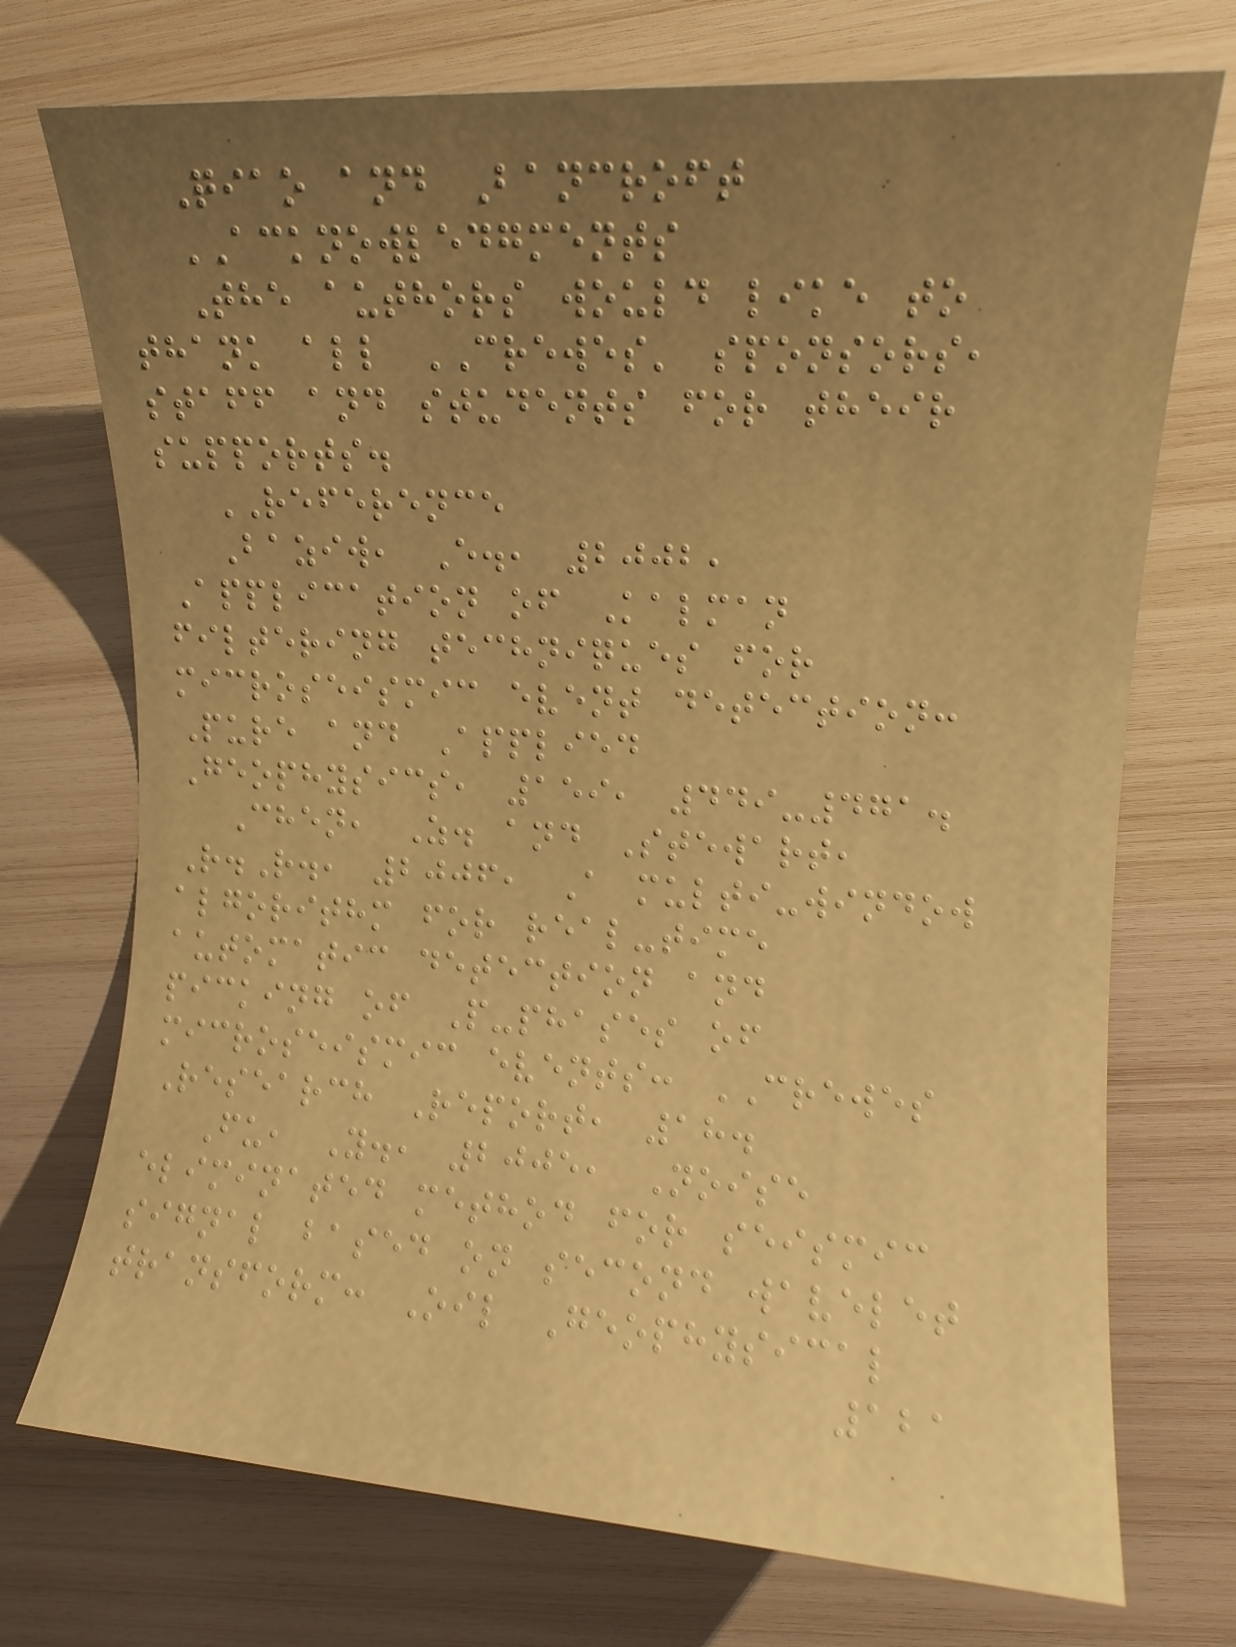Qiao and Bancroft
ACKNOWLEDGMENTS
The authors would like to
thank all CREWES' sponsors,
staff and students for their
supports.
REFERENCE
Baziw, E., 2002,
Application of Kalman
filtering techniques for
microseismic event detection:
Pure and Applied
Geophysics, 159, 449-471.
Chen, Z. and Stewart,
R.R., 2006, A multi-window
algorithm for real-time
automatic detection and
picking of P-phases of
microseismic events: CREWES
Research Report, 18.
Fu, Y., 2005, Noise
eliminated method for seismic
signal based on second wavelet
transform: Oil Geophysical
121
